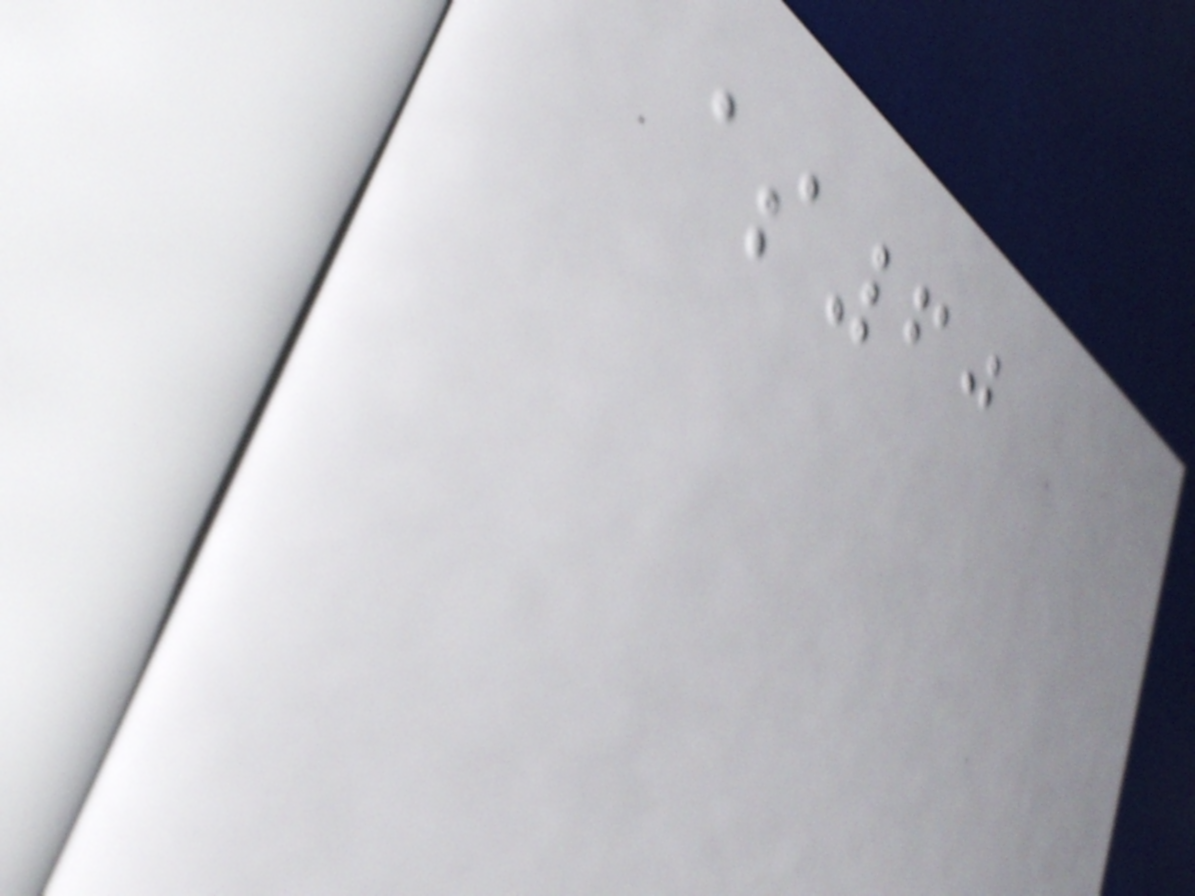$60
